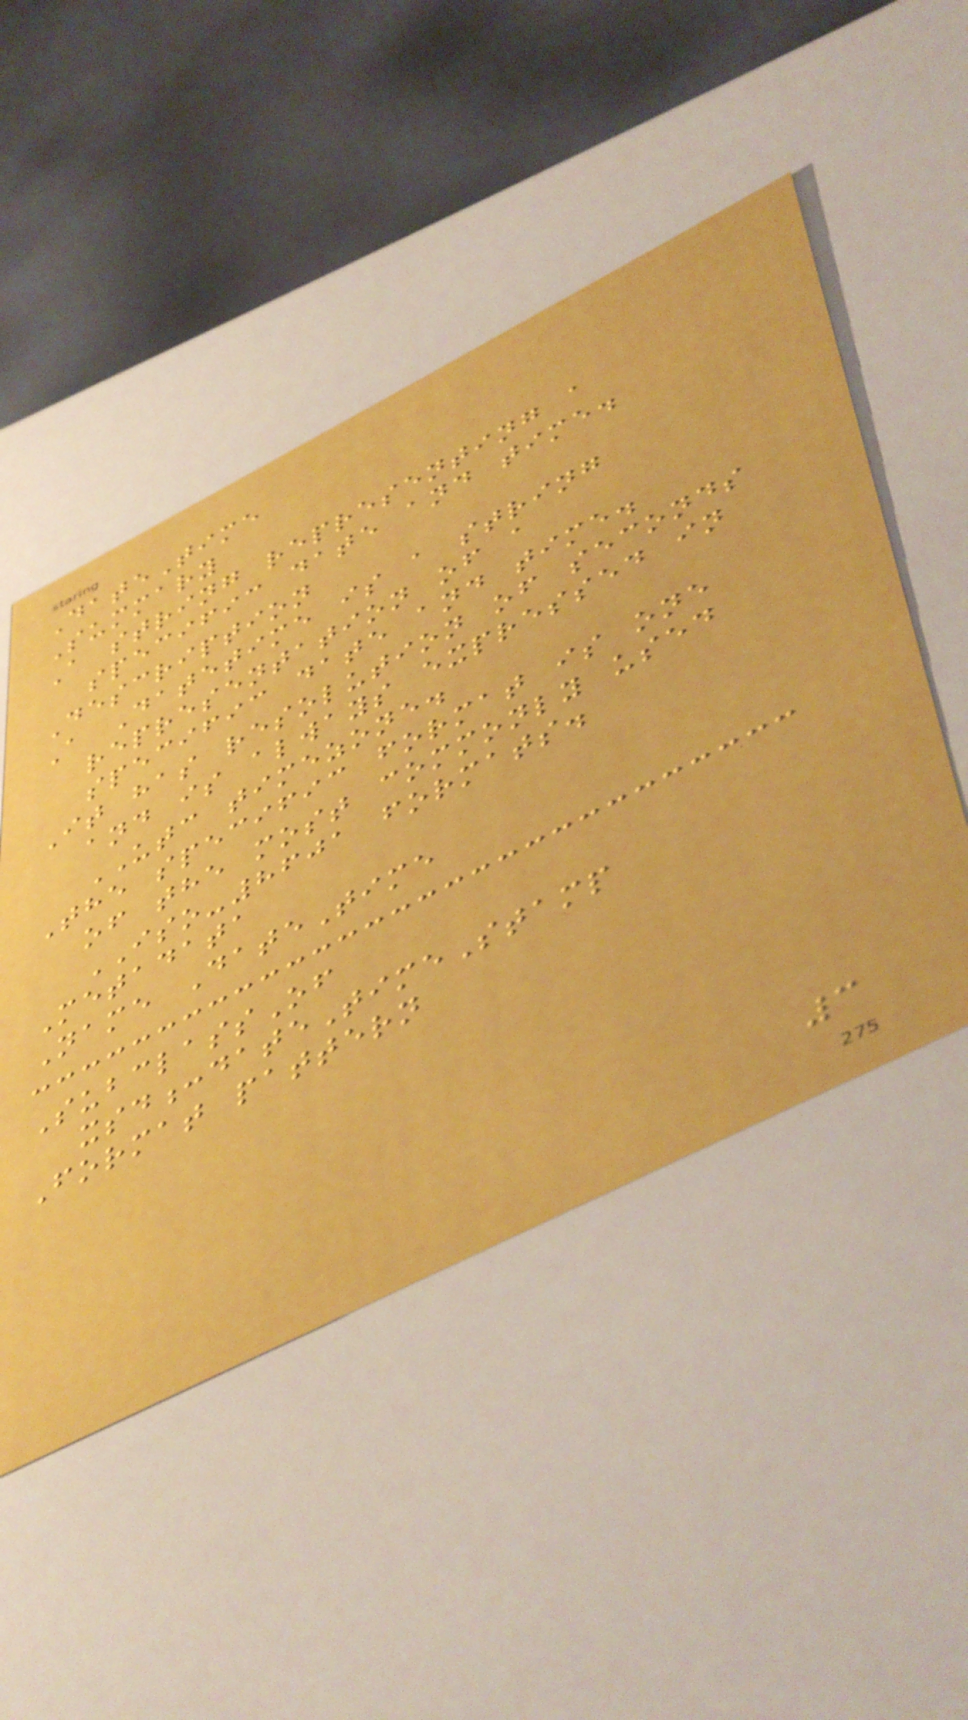DateTime
Summary
A string representing a
specific date and time.
Description
A Datetime is a string
representation of a
specific date and time.
It has resolution of seconds
and is always expressed in
UTC timezone.
The specific format is one
of the most commonly used
ISO-8601 formats.
Metadata
Name DateTime
SubclassOf
xsd:dateTimeStamp
Format pattern
3
